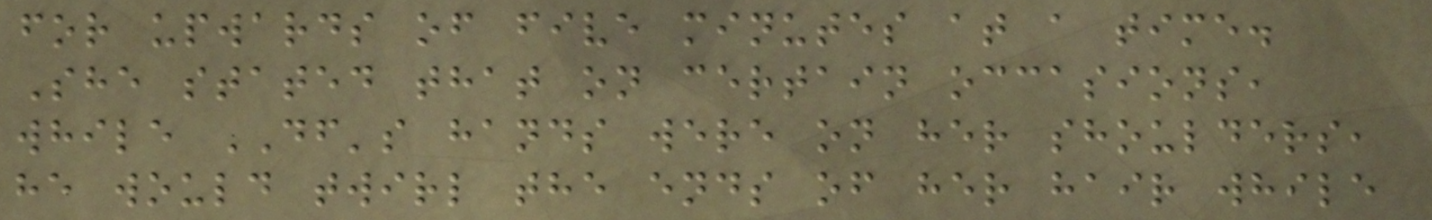for upwards of five minutes at a time.
She stated that on certain occasions,
while DF's hands were on her shoulders,
he would twirl the ends of her hair while
